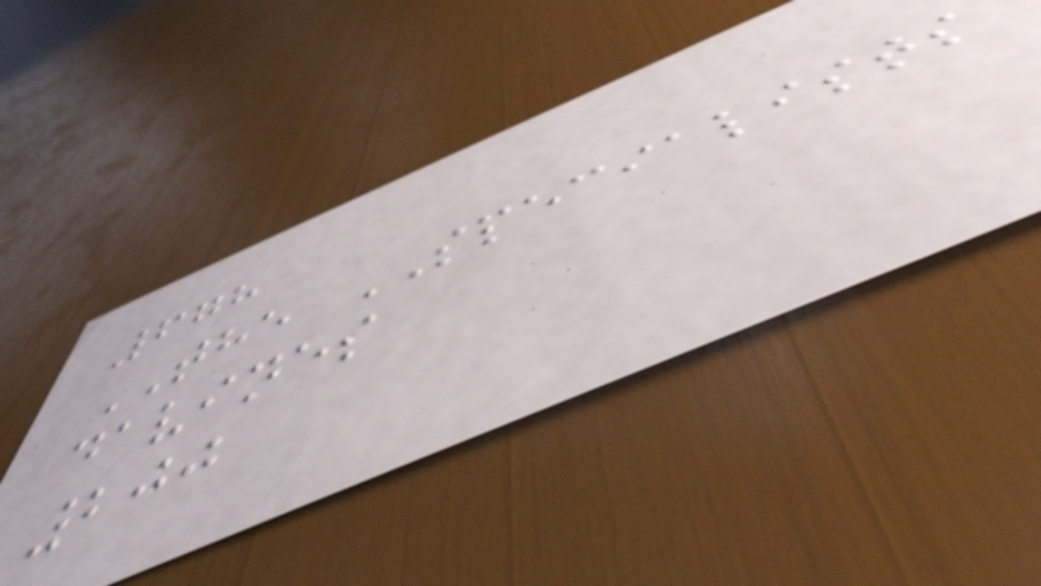678
THE SPECIALISTS
davines
200
